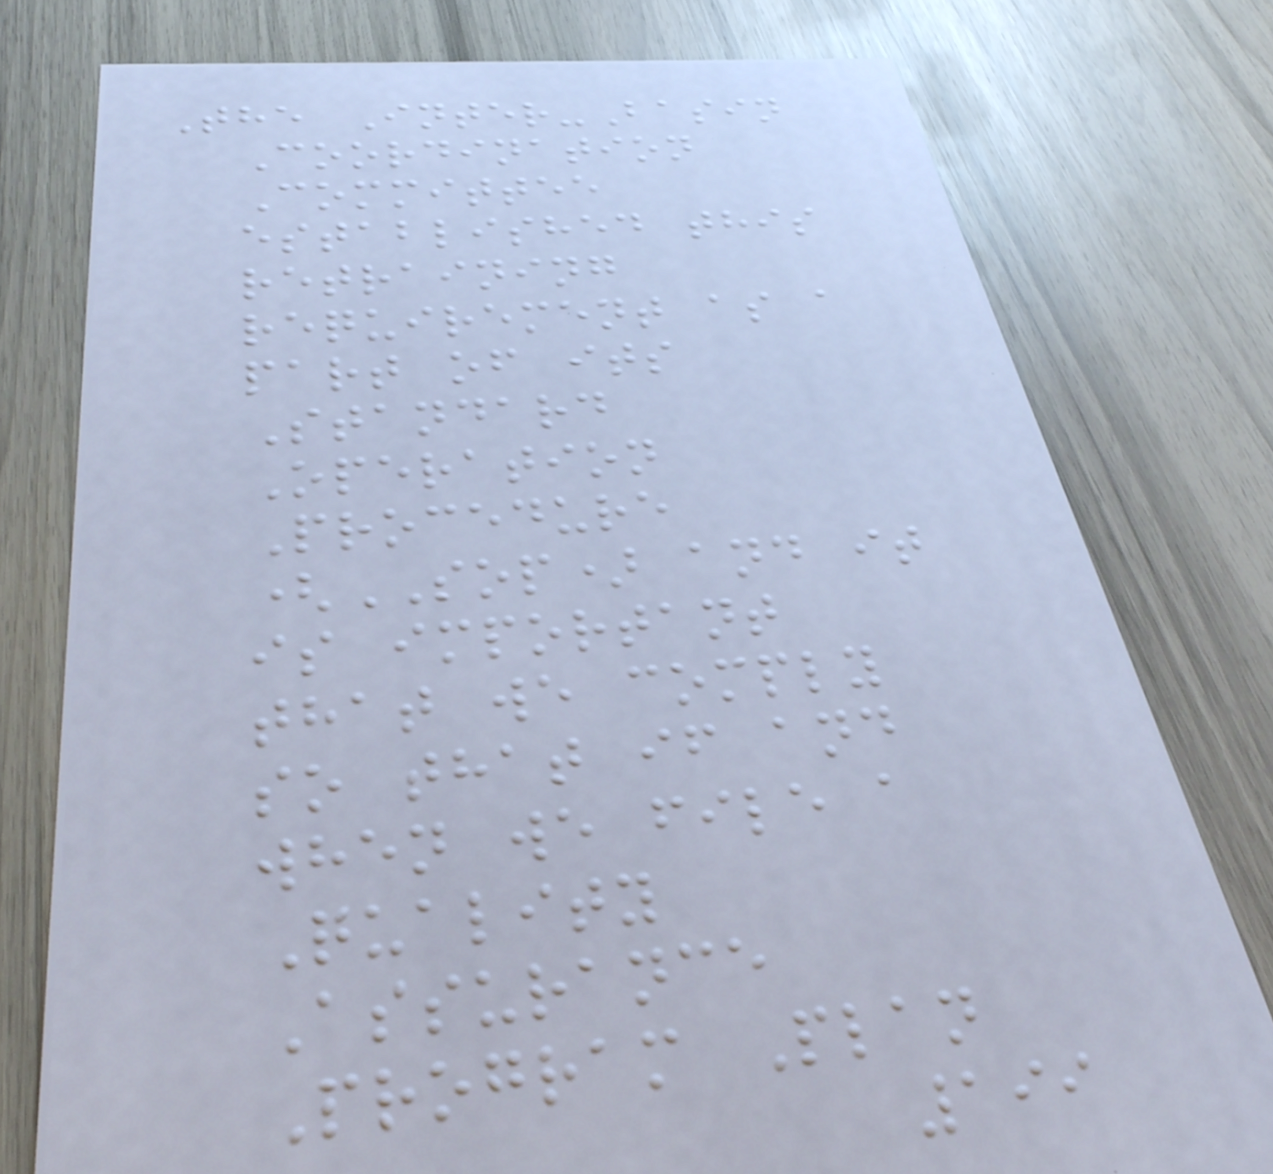The Inter-Basin
Coordination
Committee
established this
retraining
requirement as a
part of its
Standard
Operation
Procedure
(SOP) and it
is important
that we comply
so that if and
when we file a
Quality
Assurance
Program Plan
199
